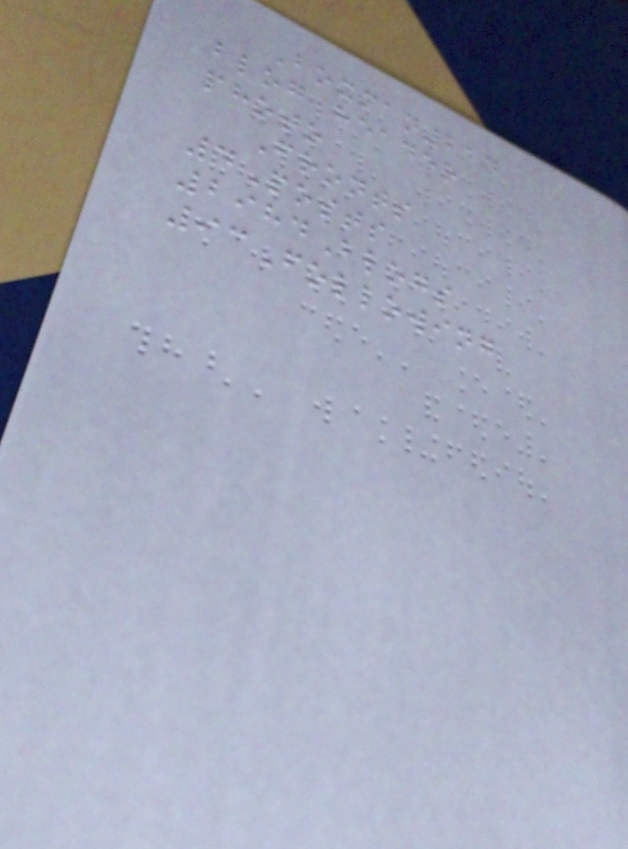Boxman214
blog header
photo
Fronts
4Posts
2984Blogs
93Following
